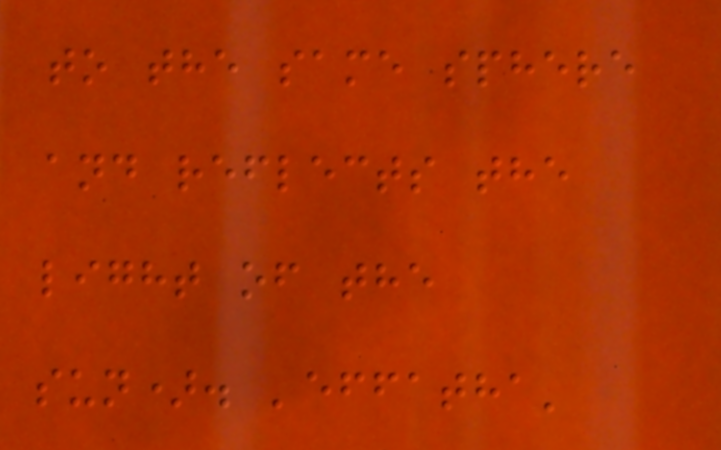to the same sphere
and reflects the
light of the
sun). 'effatha'
